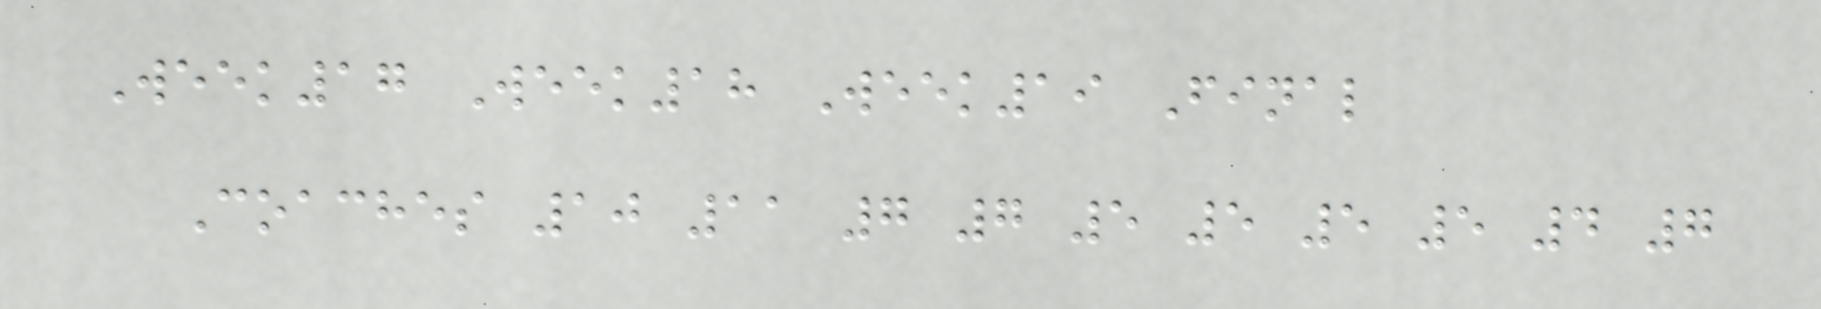Week17 Week18 Week19 Final
Coaches 10 11 7 7 5 5 5 5 4 7
